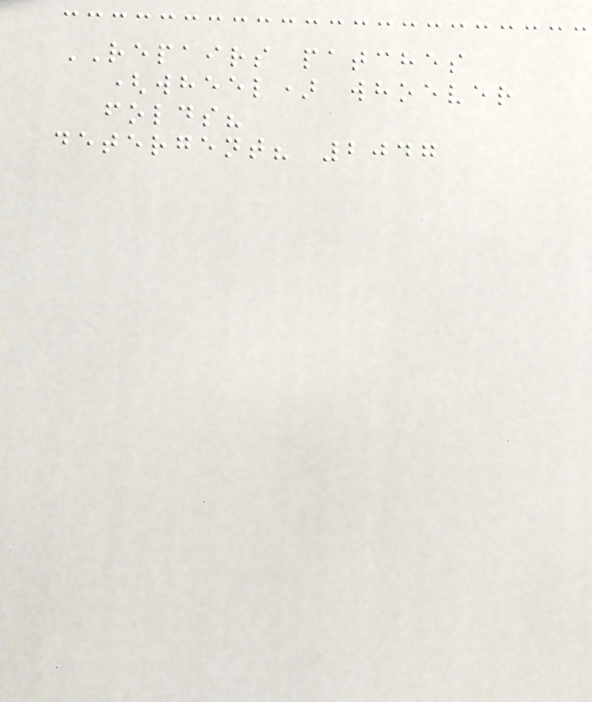REPAIRS patches
(wheel) whoever
folds?
detergent? 2047
